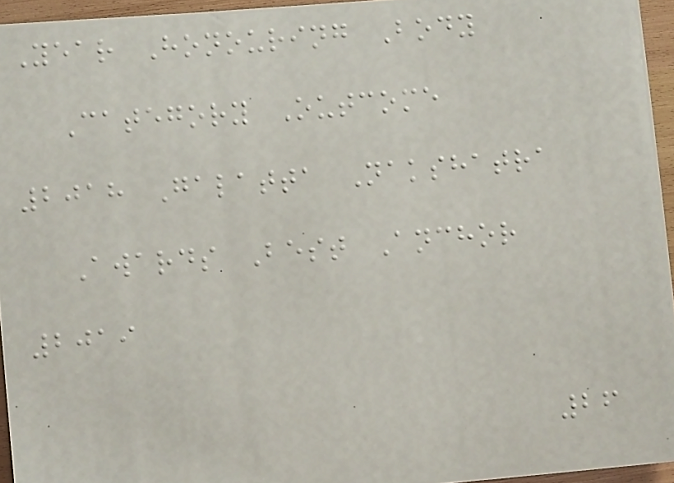Year Honouring Body
Category Outcome
2018 Galatta Nakshatra
Awards Best Anchor
2019
26
